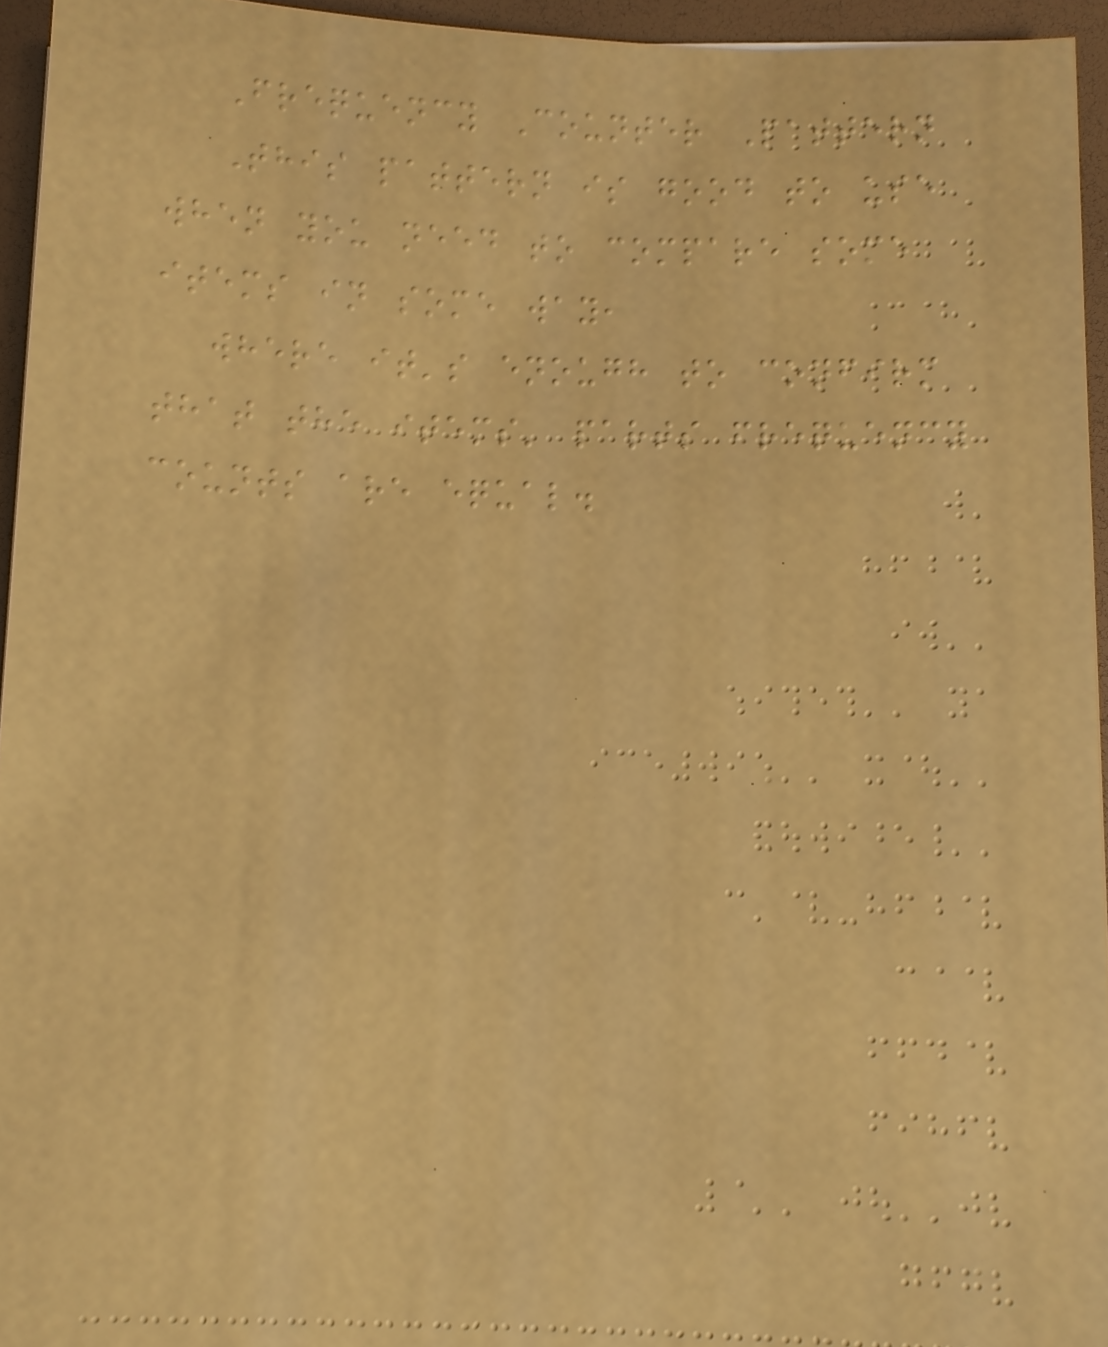Frequency Counter Pattern
This pattern is good to use
when you need to compare some
items in some way,
where it's enough to confirm
that the items' parts frequency
counts are equal.
